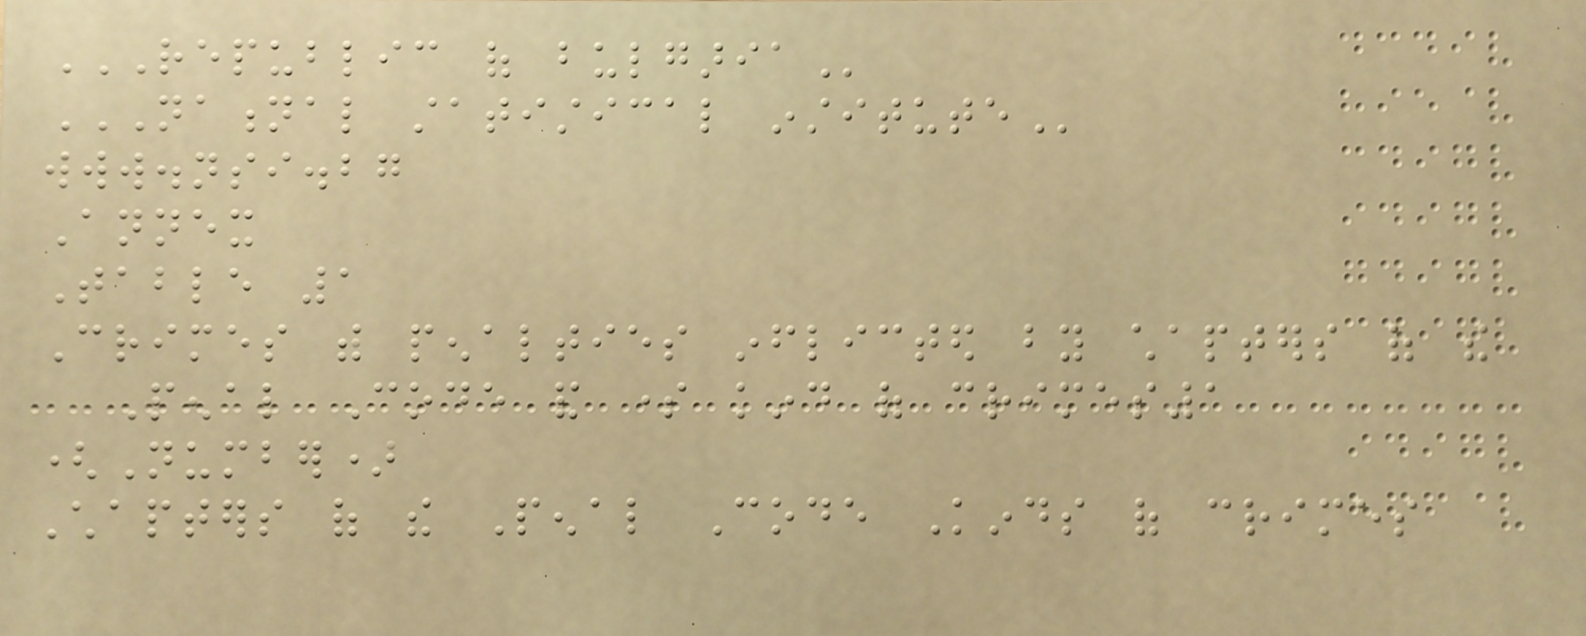REPUBLIC OF BULGARIA
NATIONAL STATISTICAL INSTITUTE
www.nsi.bg
Annex
Table 1
Crimes with penalties inflicted by chapters of the
Penal Code and some kind of crimes1
(Number)
Chapters of the Penal Code Kinds of crimes
